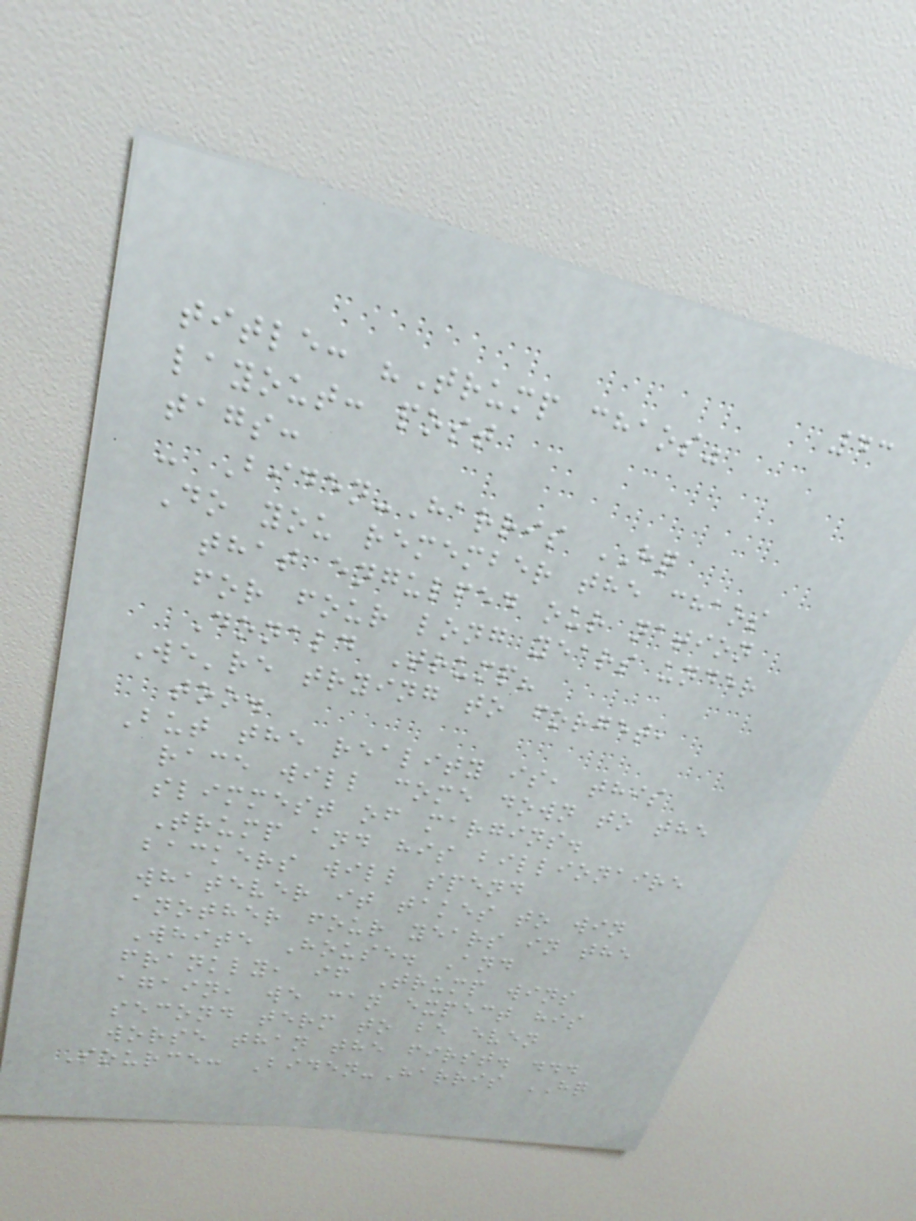43
title: "Trump chaos"
layout: post
tags:
- Biden-Harris HQ
Do you remember the chaos
that engulfed our nation
for four long years under
Donald Trump?
We're trying to forget,
too.
But the reality is, this
race will come down to the
slimmest of margins.
Trump and his billionaire
backers will spend
whatever it takes to win
another four years in the
White House. And
frankly, if Trump wins
again, we can expect his
second term to be even
worse than the first. ...
Source: Biden-Harris HQ
